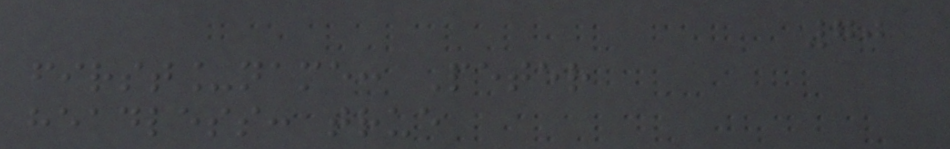70
first_name: Peter
headless: true
